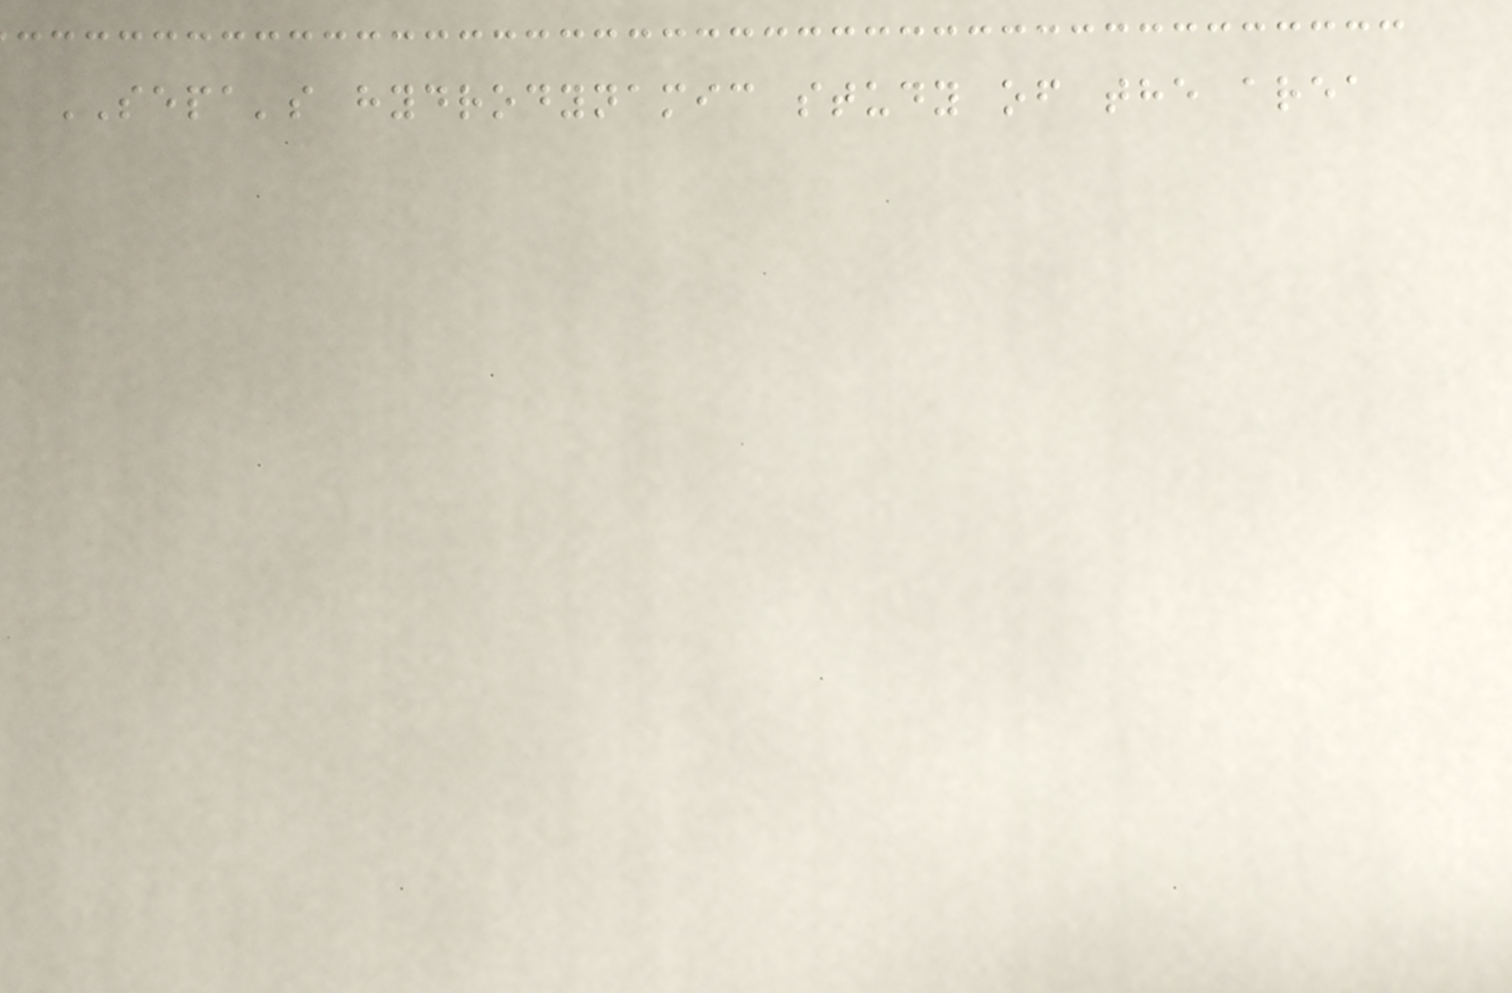SEPA's hydrodynamic study of the area
